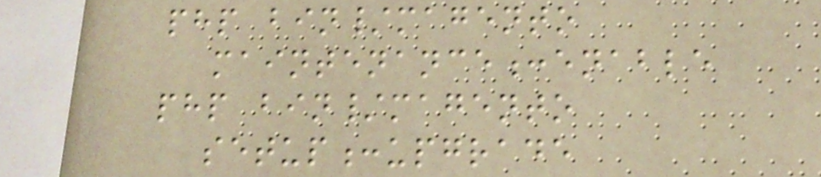php bin/magento
maintenance:enable
php bin/magento
setup:upgrade
